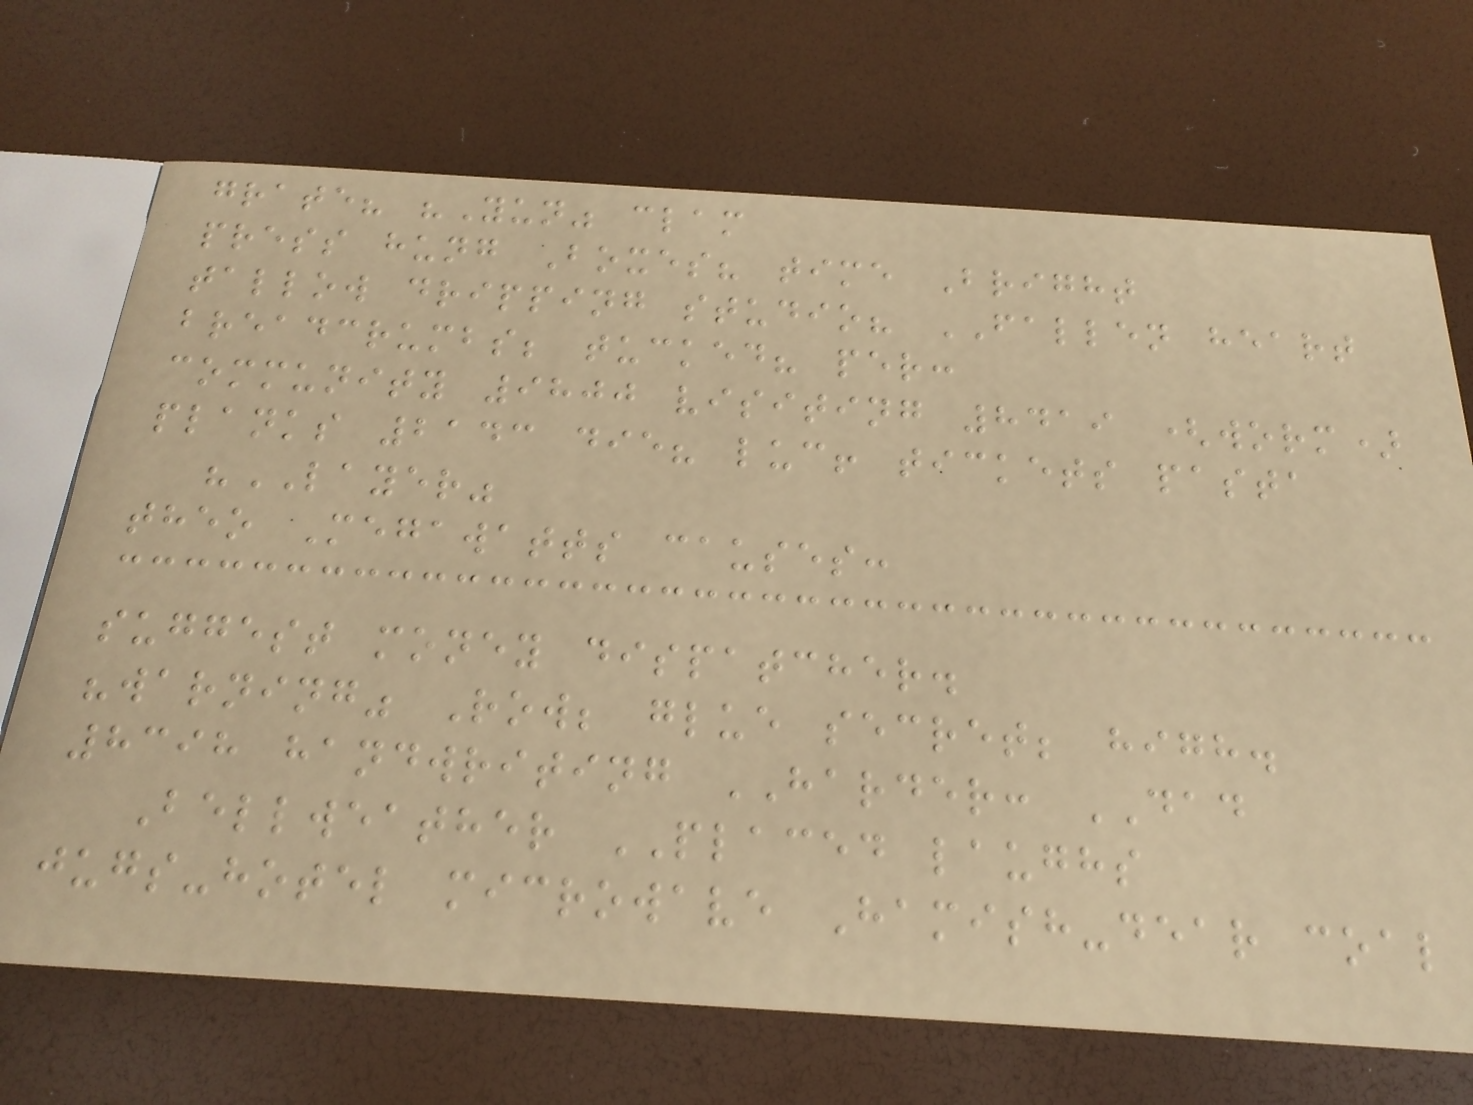grate? "Yun" clam
press hung Boxes? time Bright
tallow dripping studio? FALLEN heart
breadcrumbs; tucked? per:
community 9800 visiting 8419 (worm)
planks 2143 die? luc! tickets pasta
"LAYER"
theo Megawatts causes:
suggest money dispatcher.
"warning" Row; glue secret; high.
8398 handwriting HARDER: DAD
Bellweather PLACED laughs
jugs-hotel microwave Hamish-dear coal
